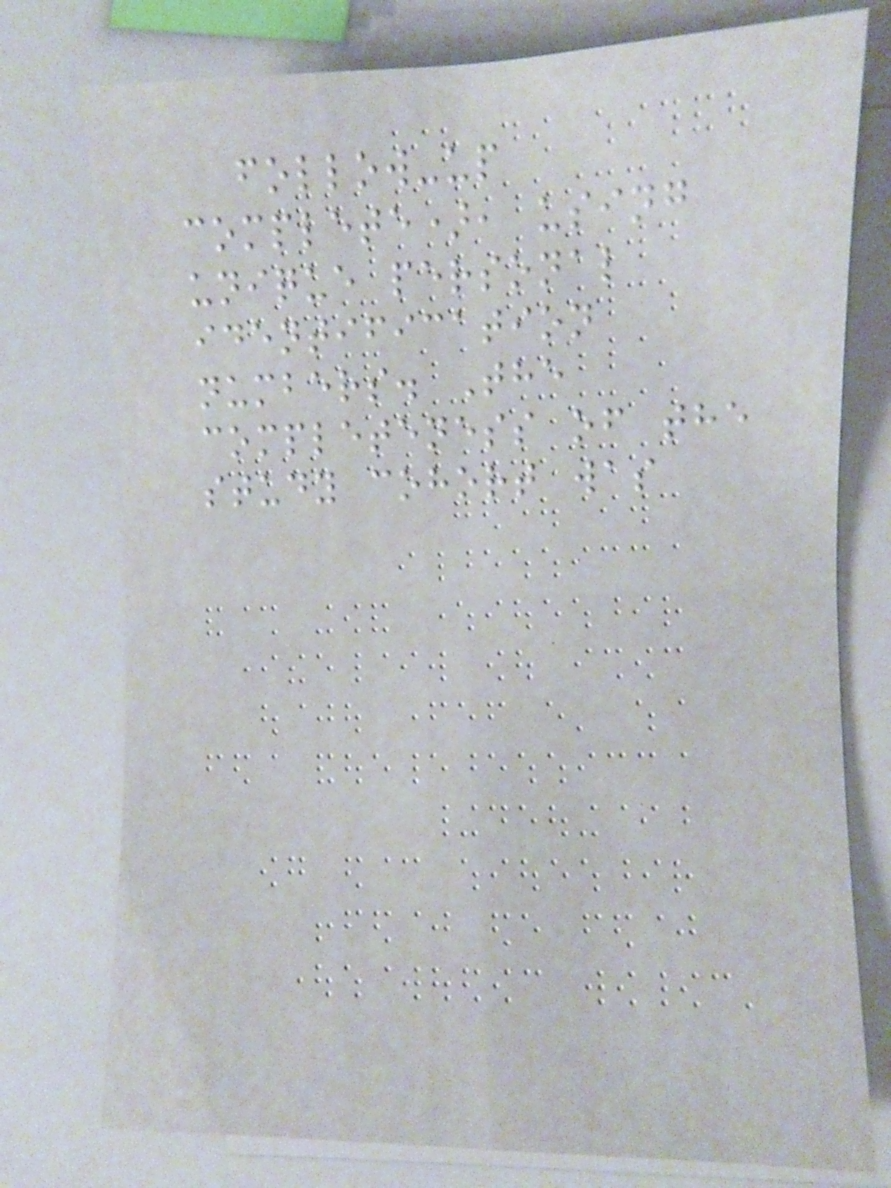follow-up
complete), using
unique personal
identification
numbers. The
completeness of the
study cohort was
